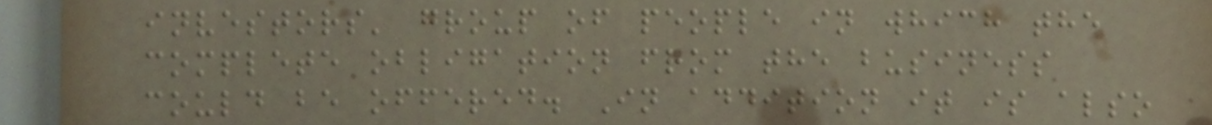investors' group of people in which the
complete obligation from the business
could be offered. In addition it is also
